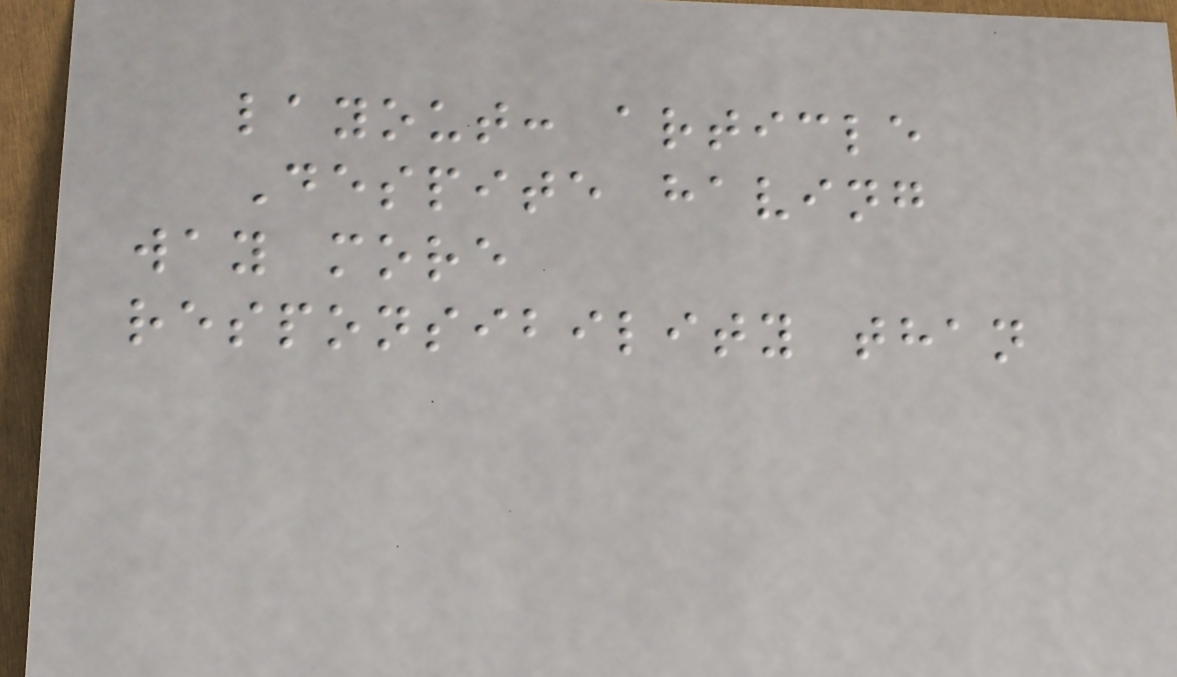layout: article
Despite having
way more
responsibility than
